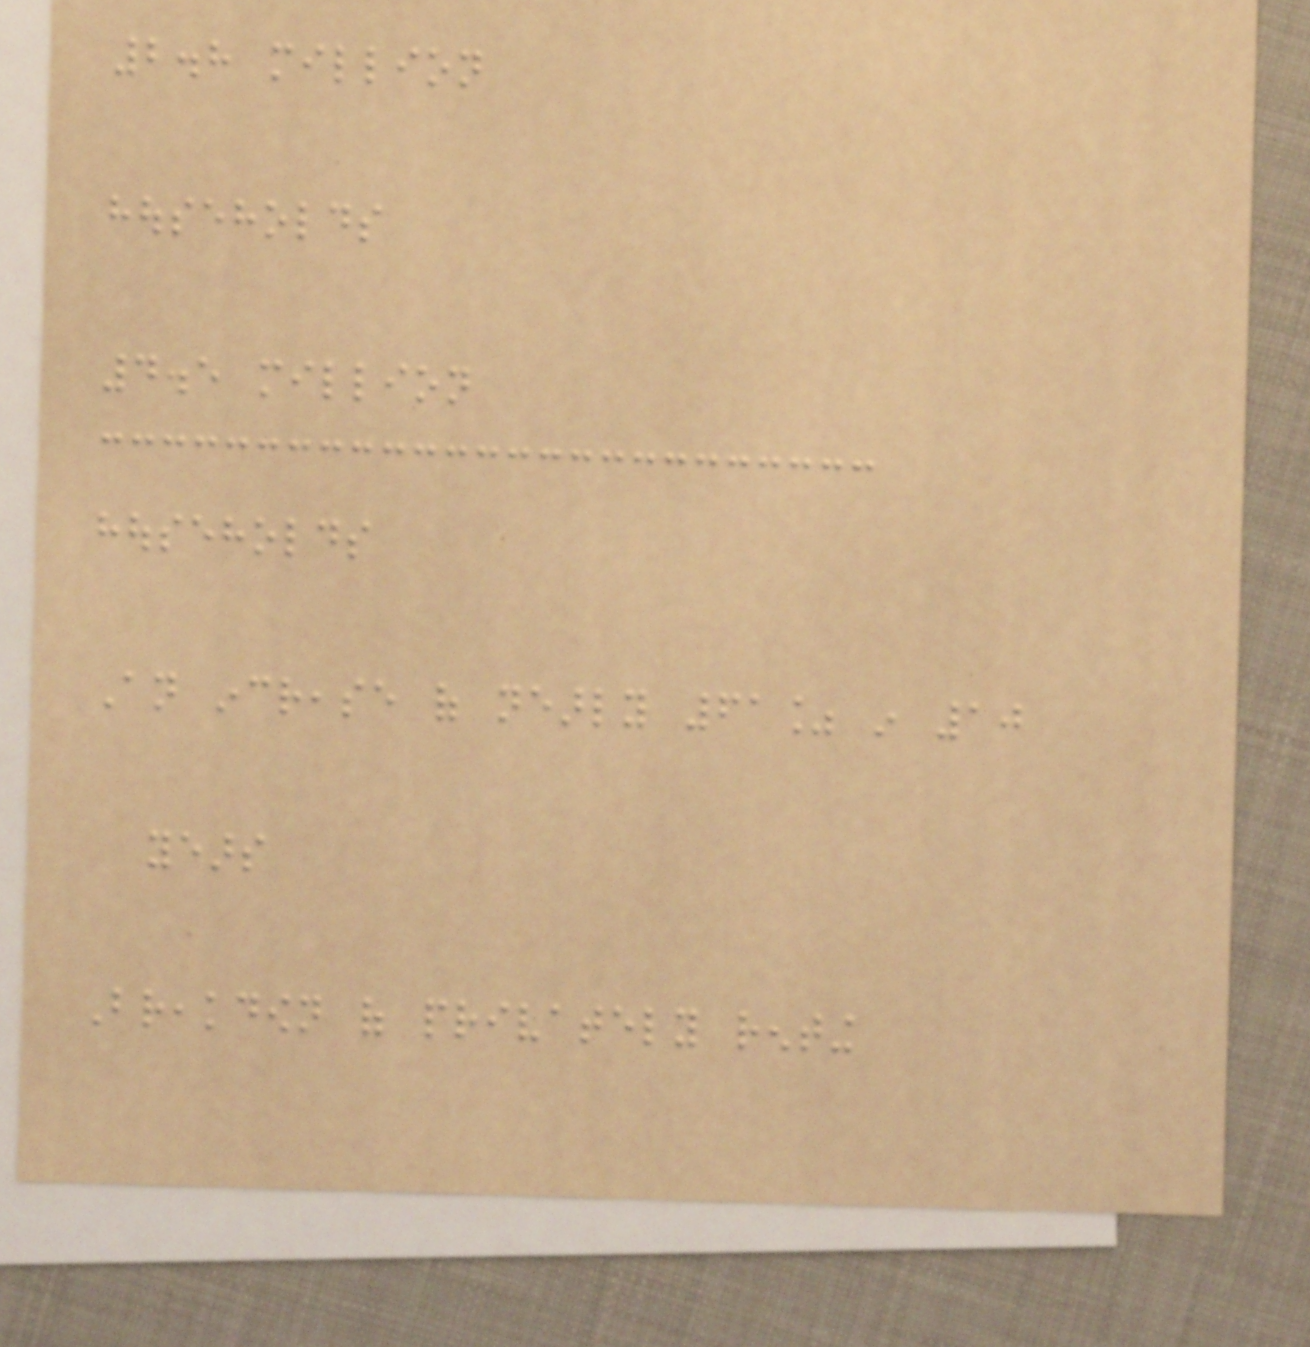2.8 million
households
4.5 million
households
An increase of nearly 61% in 10
years
Breakdown of privately renting
